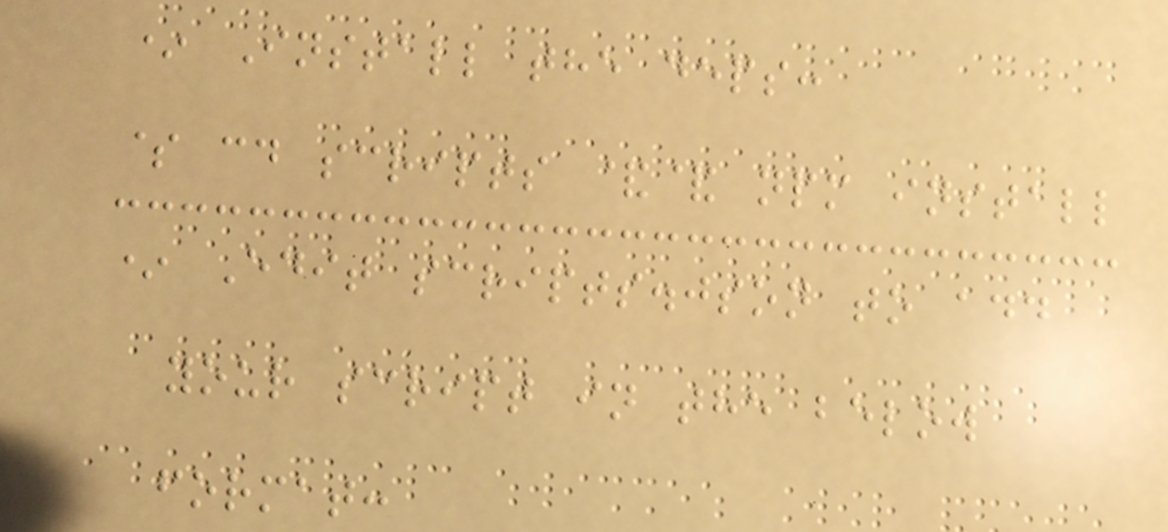* Install the deps:
$ cd scripts && npm install
* Edit scripts.json to add
your script in the below
format:
